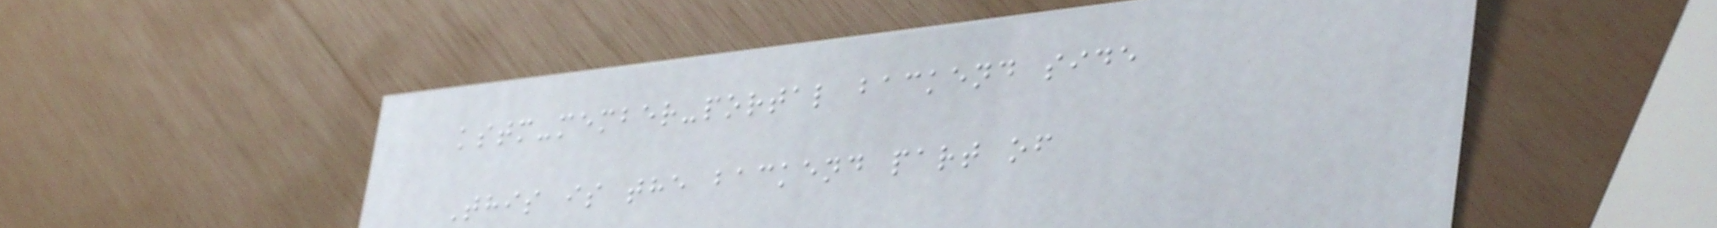kstm-member-portal backend side
This is the backend part of
